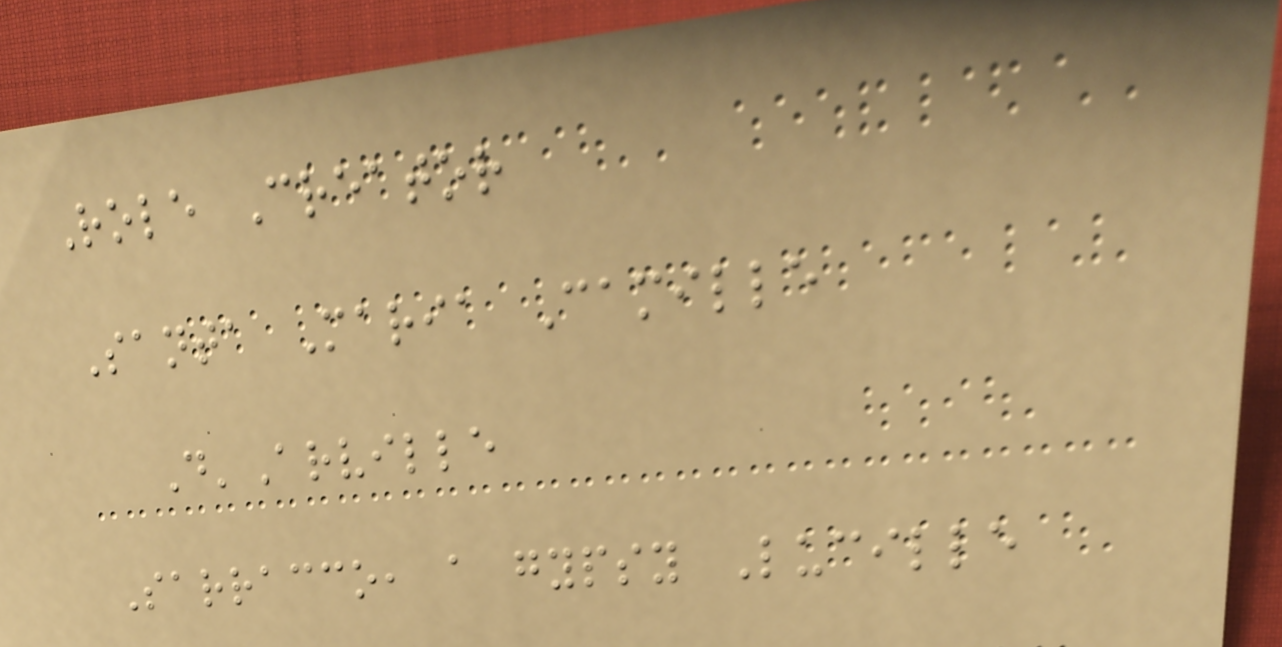Role Creator
Santa Maria Camille
D'Arville
Sarracco, a gypsy Lucille
